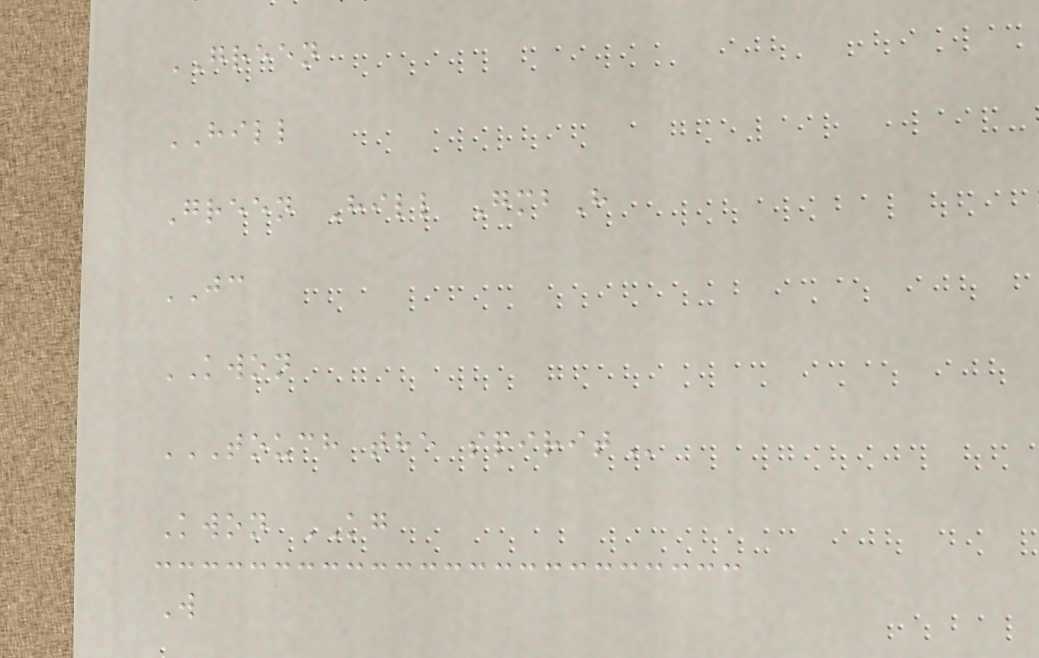GREEN
HILL
Green Hill GmbH
JC
KWON
TOUCH THE SPIRIT
Kwon KG
W
